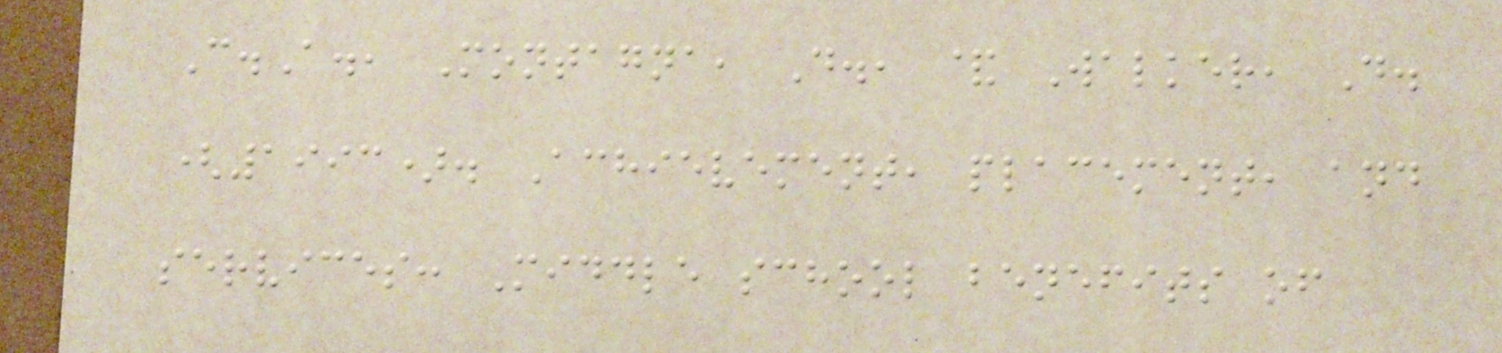C.A., Montagna, D., & Walker, D.
(1993). Achievement, placement, and
services: Middle school benefits of
